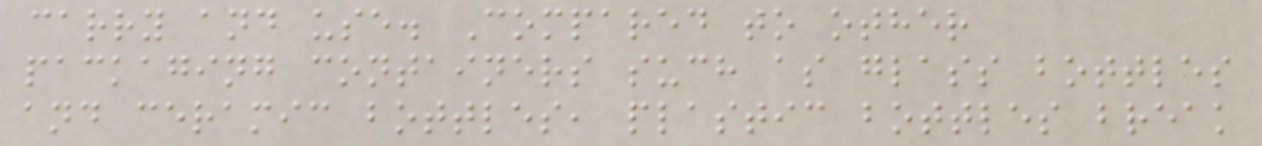carry and use. Compared to other
packaging containers such as glass bottles
and ceramic bottles, plastic bottles break
